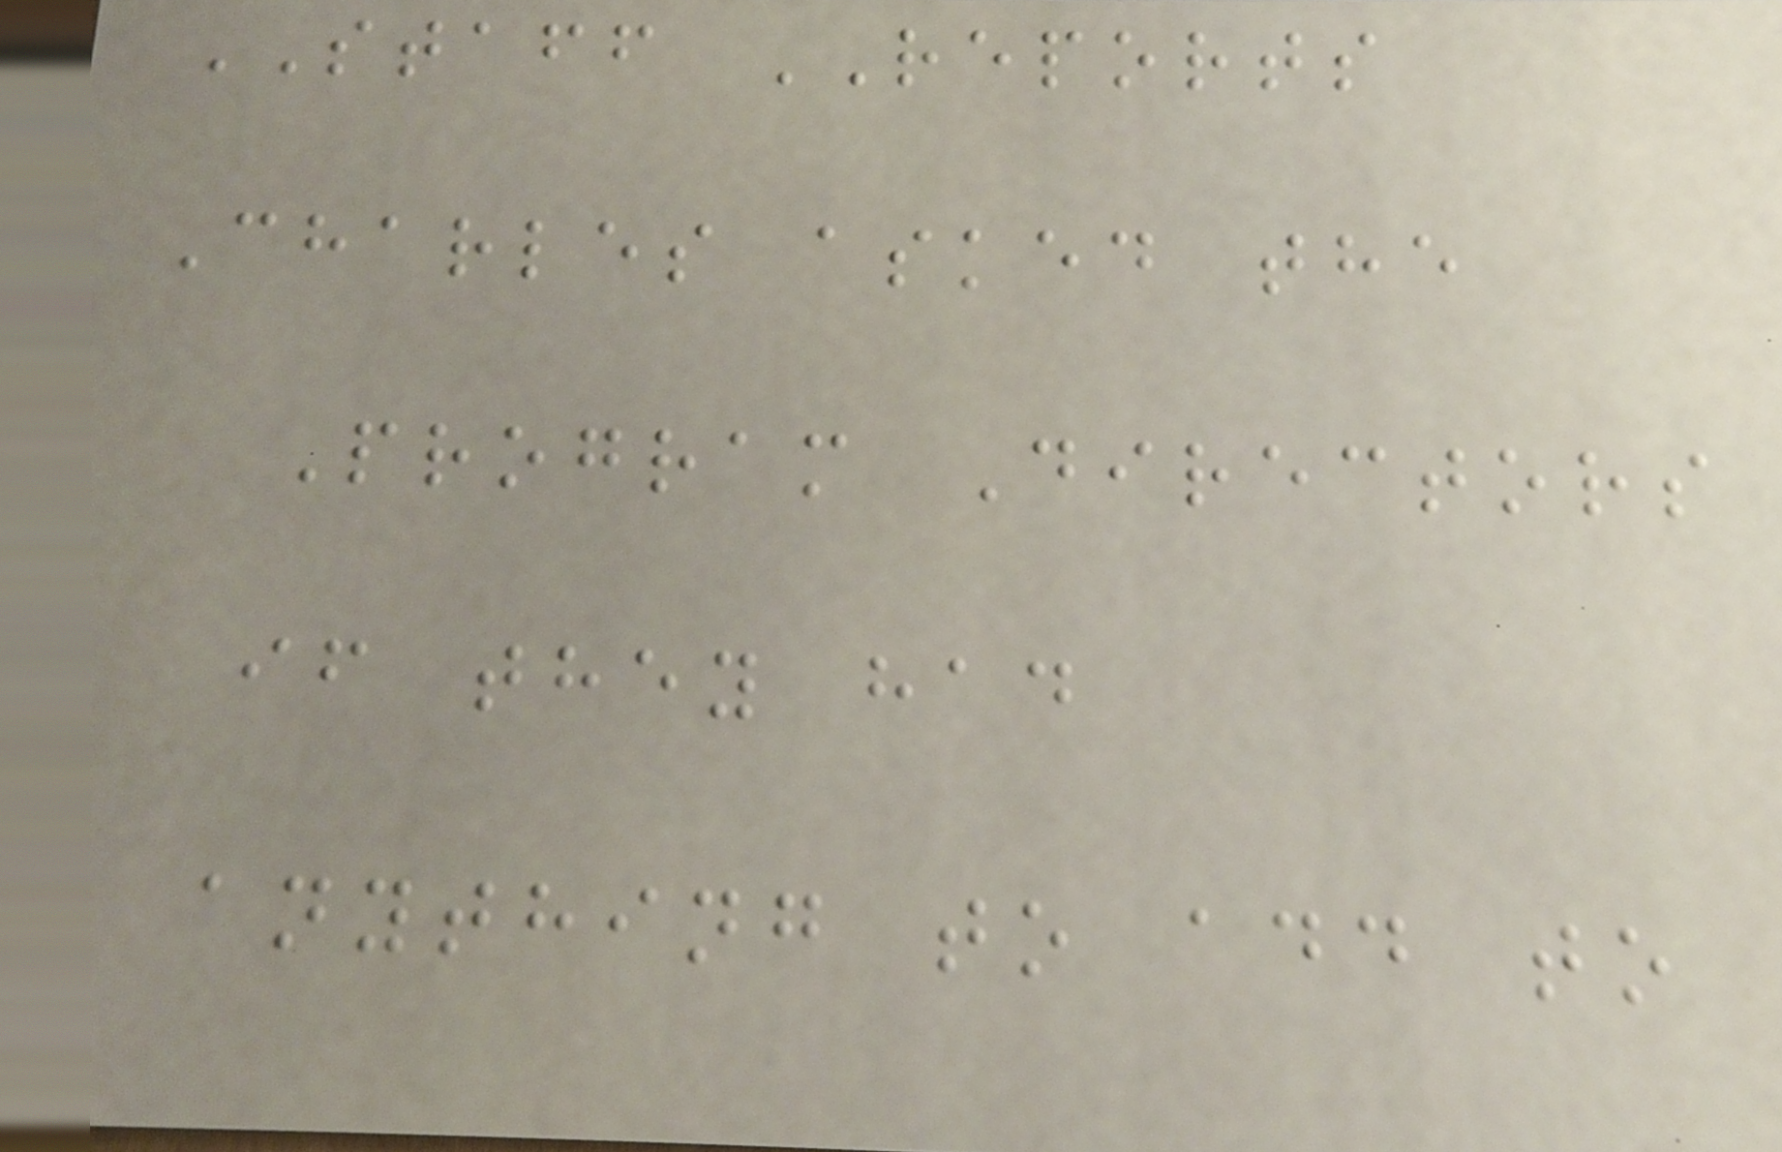STAFF REPORTS
Charles asked the
Program Directors
if they had
anything to add to
